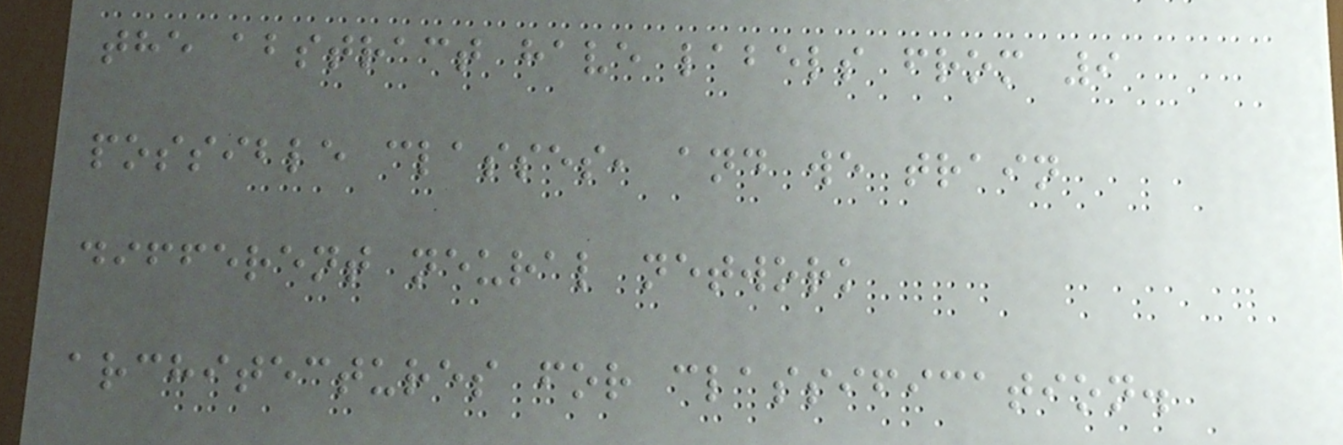the abstract have labels from 9
possible classes, and we train
different neural network
architectures for classification.
